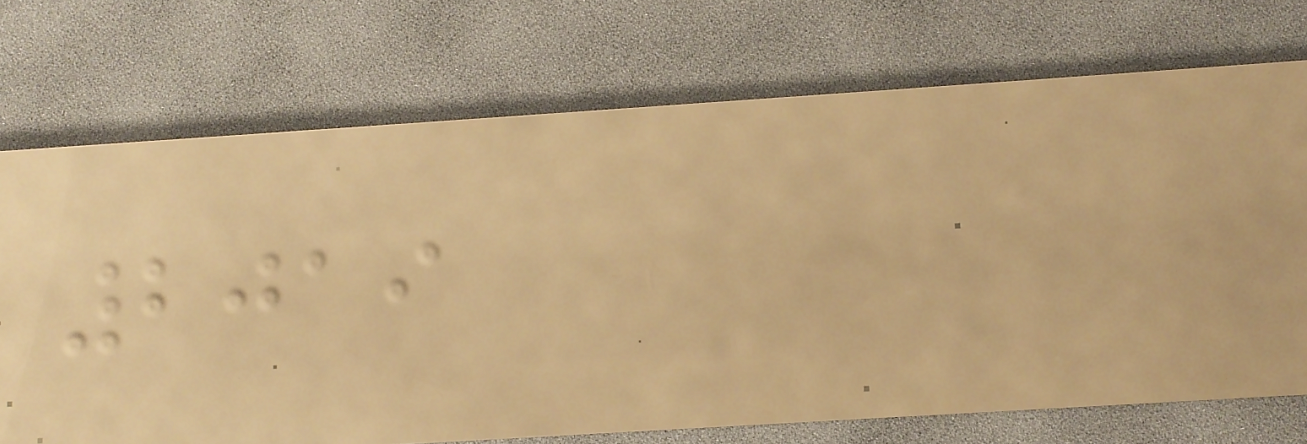2019
